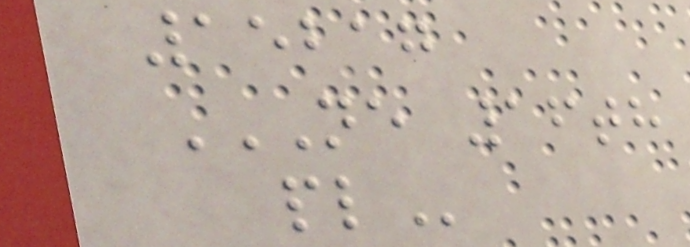15217
NE 16TH
PL
